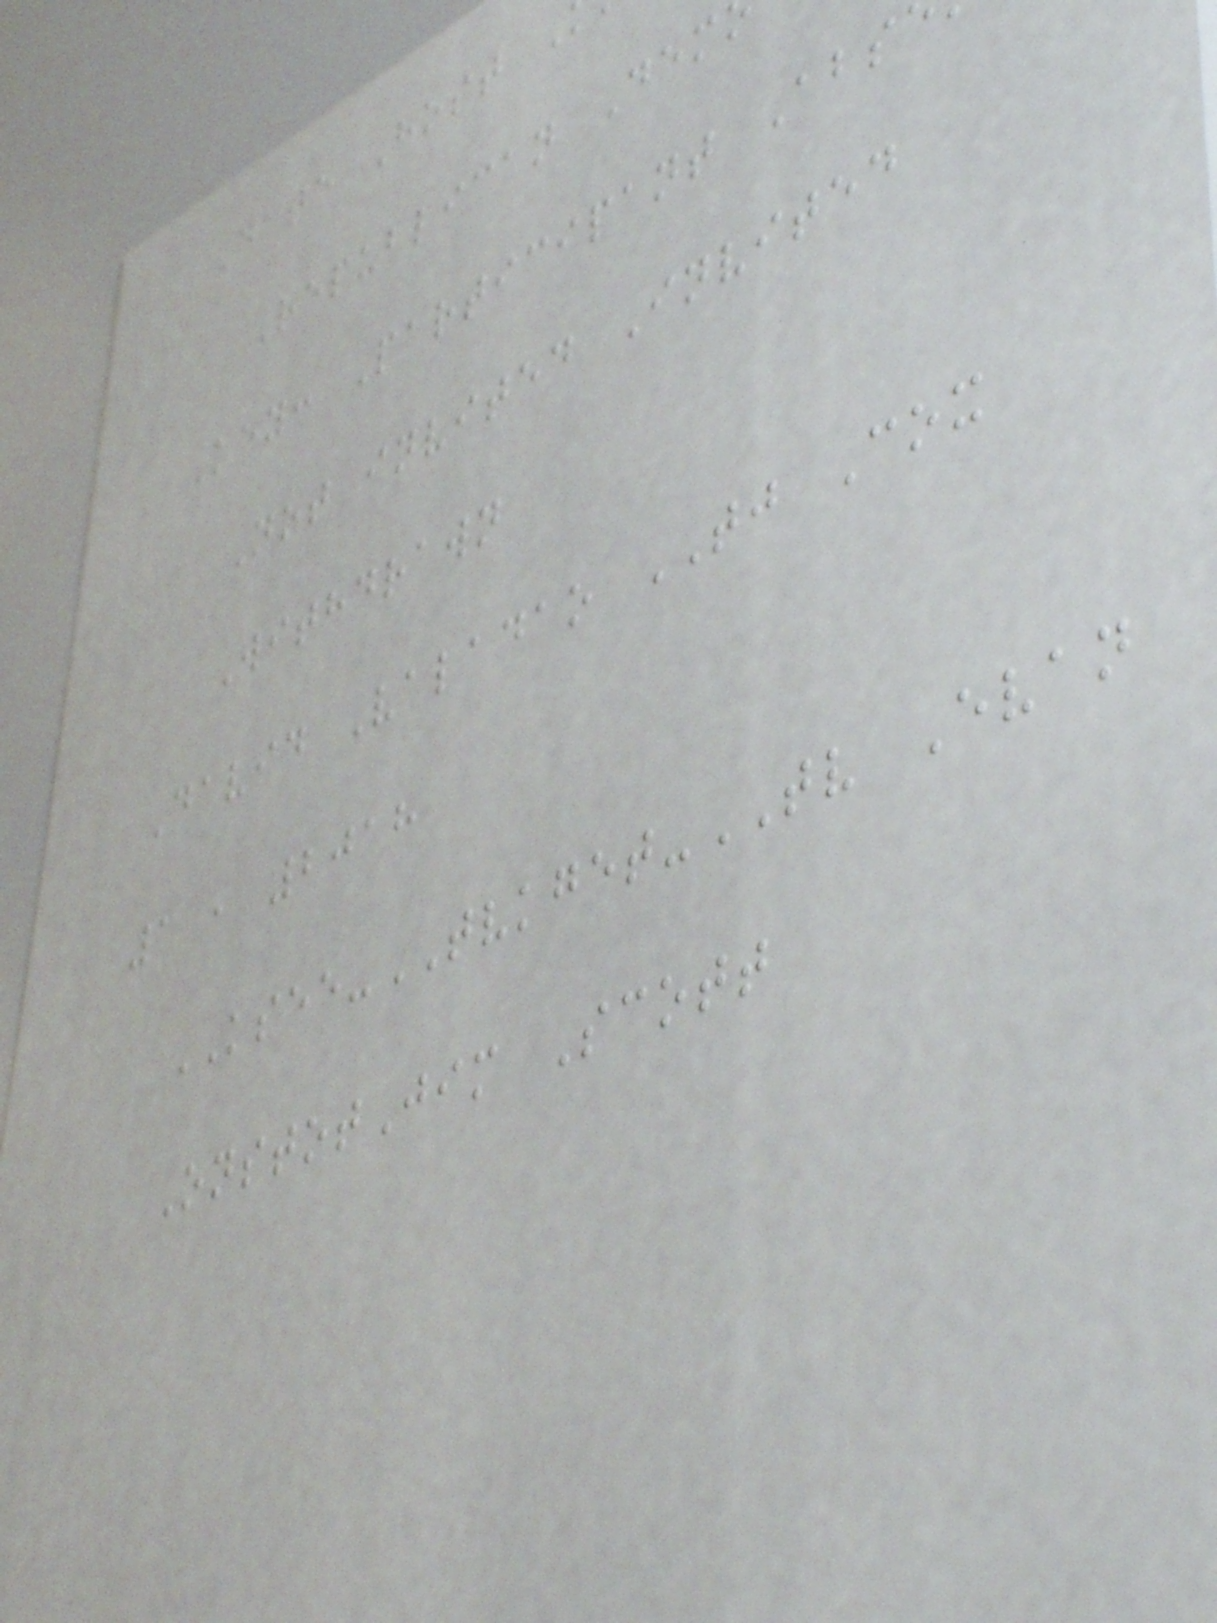Date Host
Republican Dem
Key: Participant Abs
Not invited Invited
Withdrawn
David Valadao TJ Cox
1 , 2018
KSEE-TVKGET-TV Evan
OnstotJim Scott
